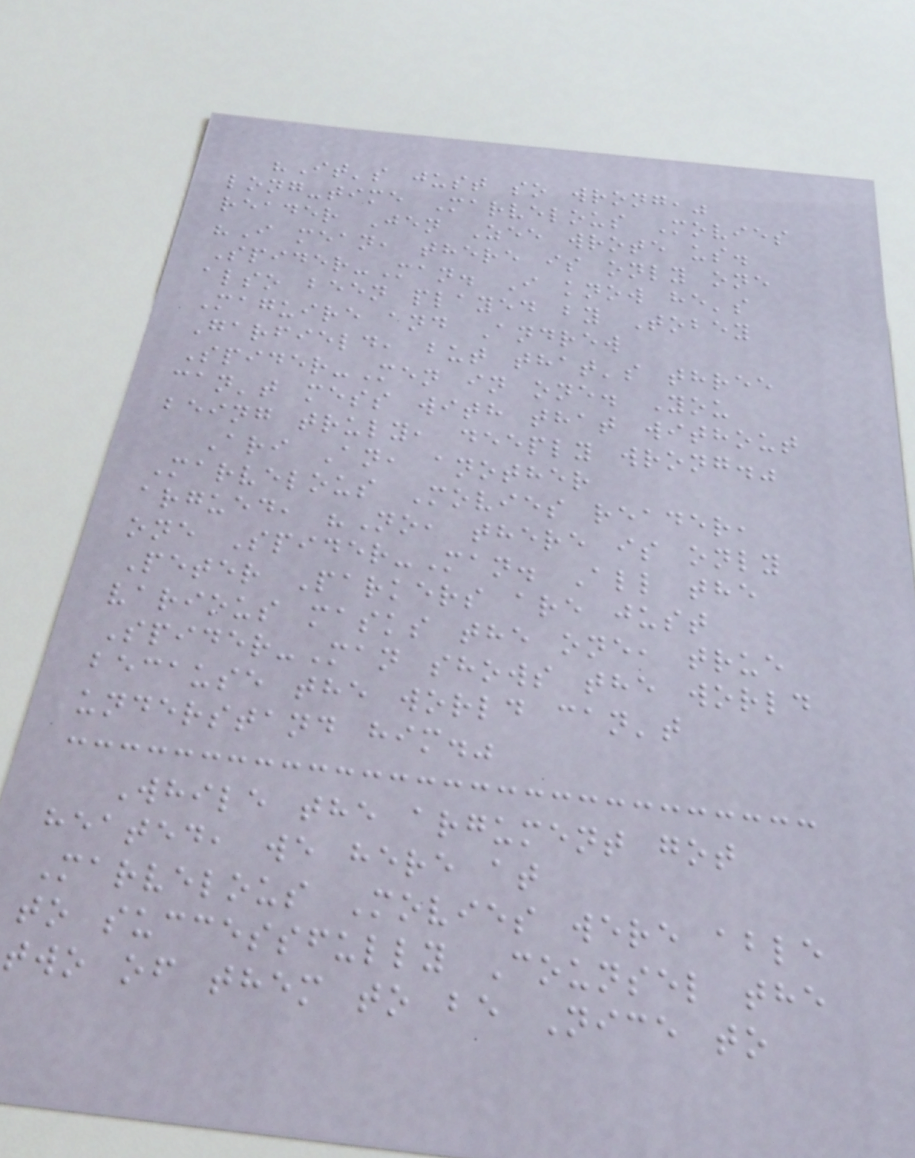"It's just so wrong,"
long-time Marvelous Movies
reader Jen Zee wrote us.
"I mean, there is only one
Spider-Man. I know he's
also been played by Tobey
Maguire and Andrew
Garfield, but that's three
Spider-Men in one. You
can't mess with that without
being truly, deeply wrong."
Ari An, another
Marvelous Movies reader,
argued, "No, there is only
one Spider-Man. All the
Peter Parkers are just
various masks the one, true
Spider-Man shows the world
because the world can't
understand him."
While the argument got
heated, we here at
Marvelous Movies were able
to successfully Counsel the
two of them to be Nice to
